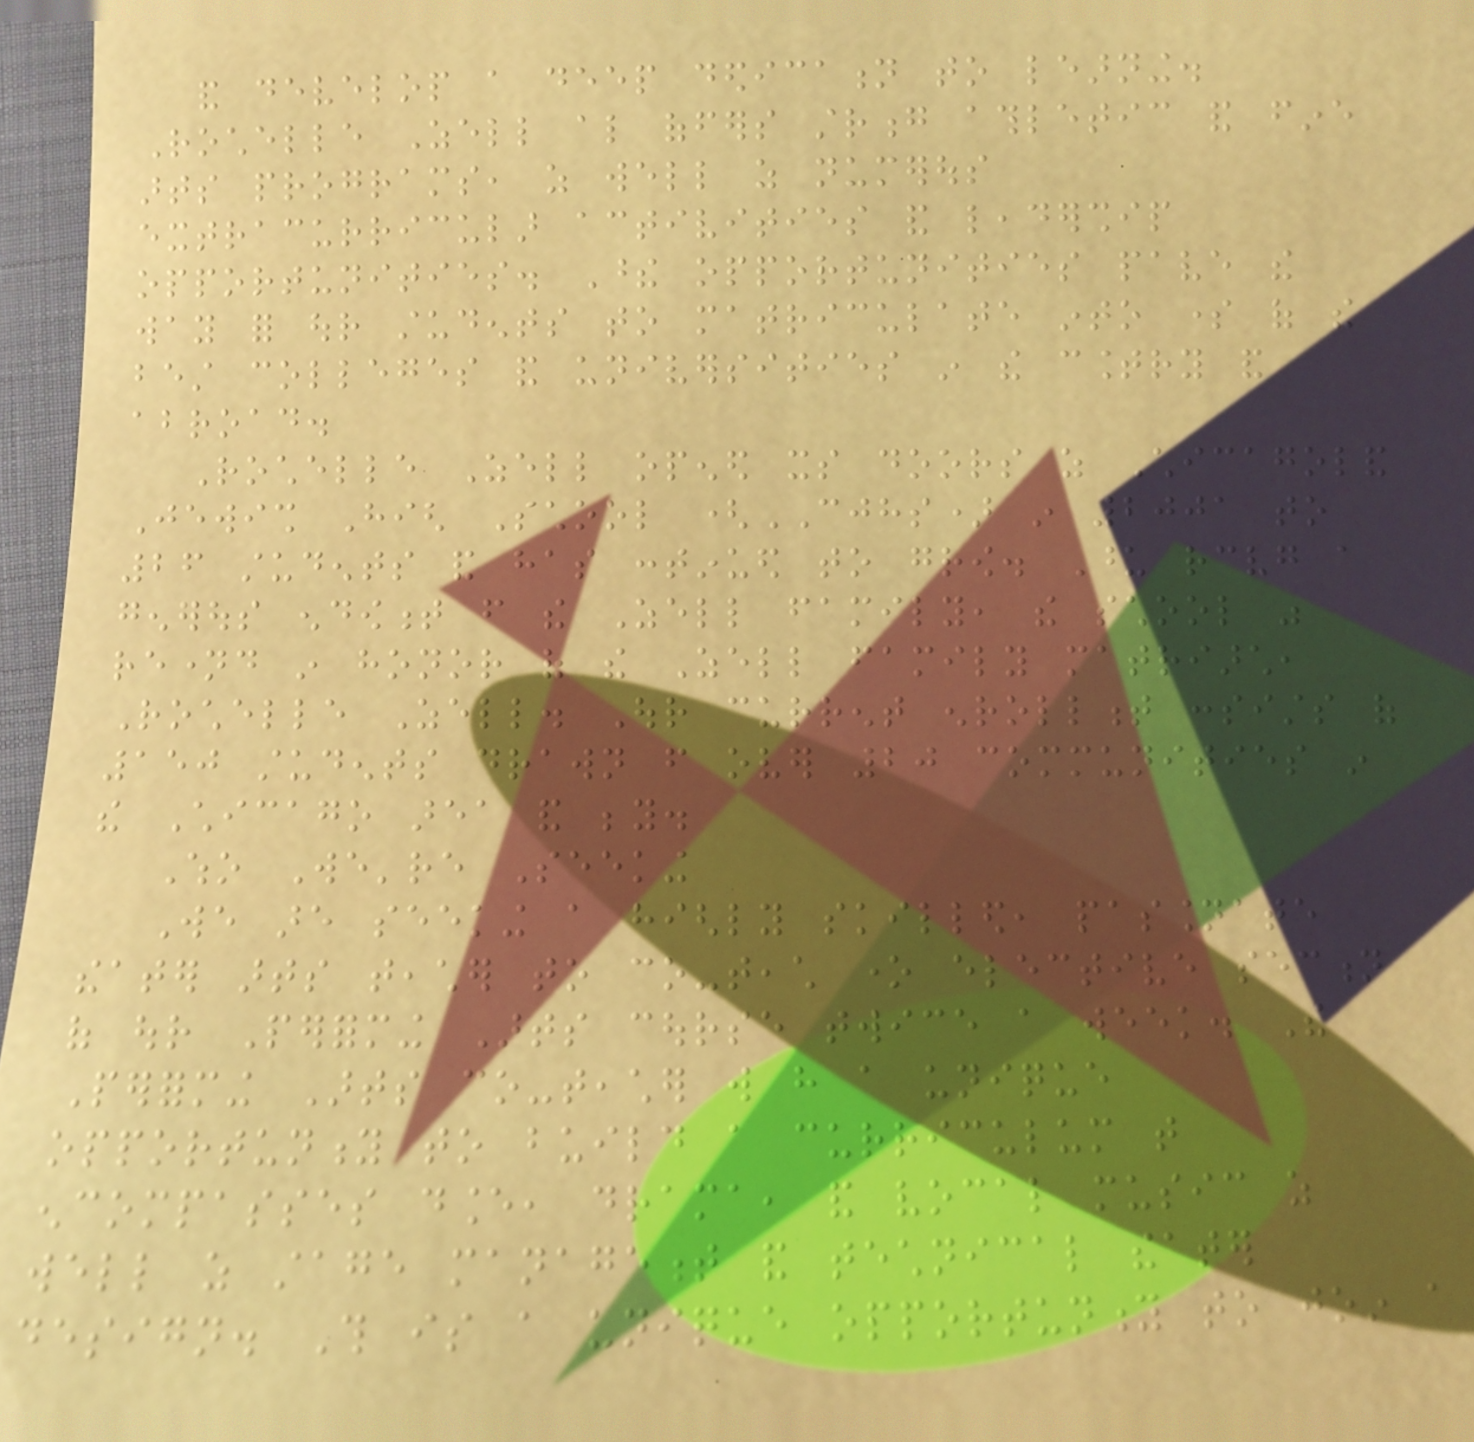and develop a deep dedication to learning.
Rochelle Zell also offers strong athletic and fine
arts programs, as well as numerous
extracurricular activities and leadership
opportunities. These opportunities pave the
way for our students to matriculate into some of the
best colleges and universities in the country and
abroad.
Rochelle Zell opened its doors as Chicagoland
Jewish High School (CJHS) in 2001 to
26 students and has continued to grow. Upon receiving a
generous endowment from the Zell family, the school was
renamed in honor of the Zell family matriarch,
Rochelle Zell. Our current enrollment consists of
150 students drawn from over 20 communities in
the Chicago area and beyond.
Who We're Seeking
We are seeking a highly skilled, passionate
theater arts teacher to co-teach one elective section
of our Performing Arts course twice a week. The
Performing Arts co-teacher will have a unique
opportunity to build a curriculum that
encompasses dance, drama, and vocal music as
well as stage management and technical theater
design. This is a unique opportunity to join a
